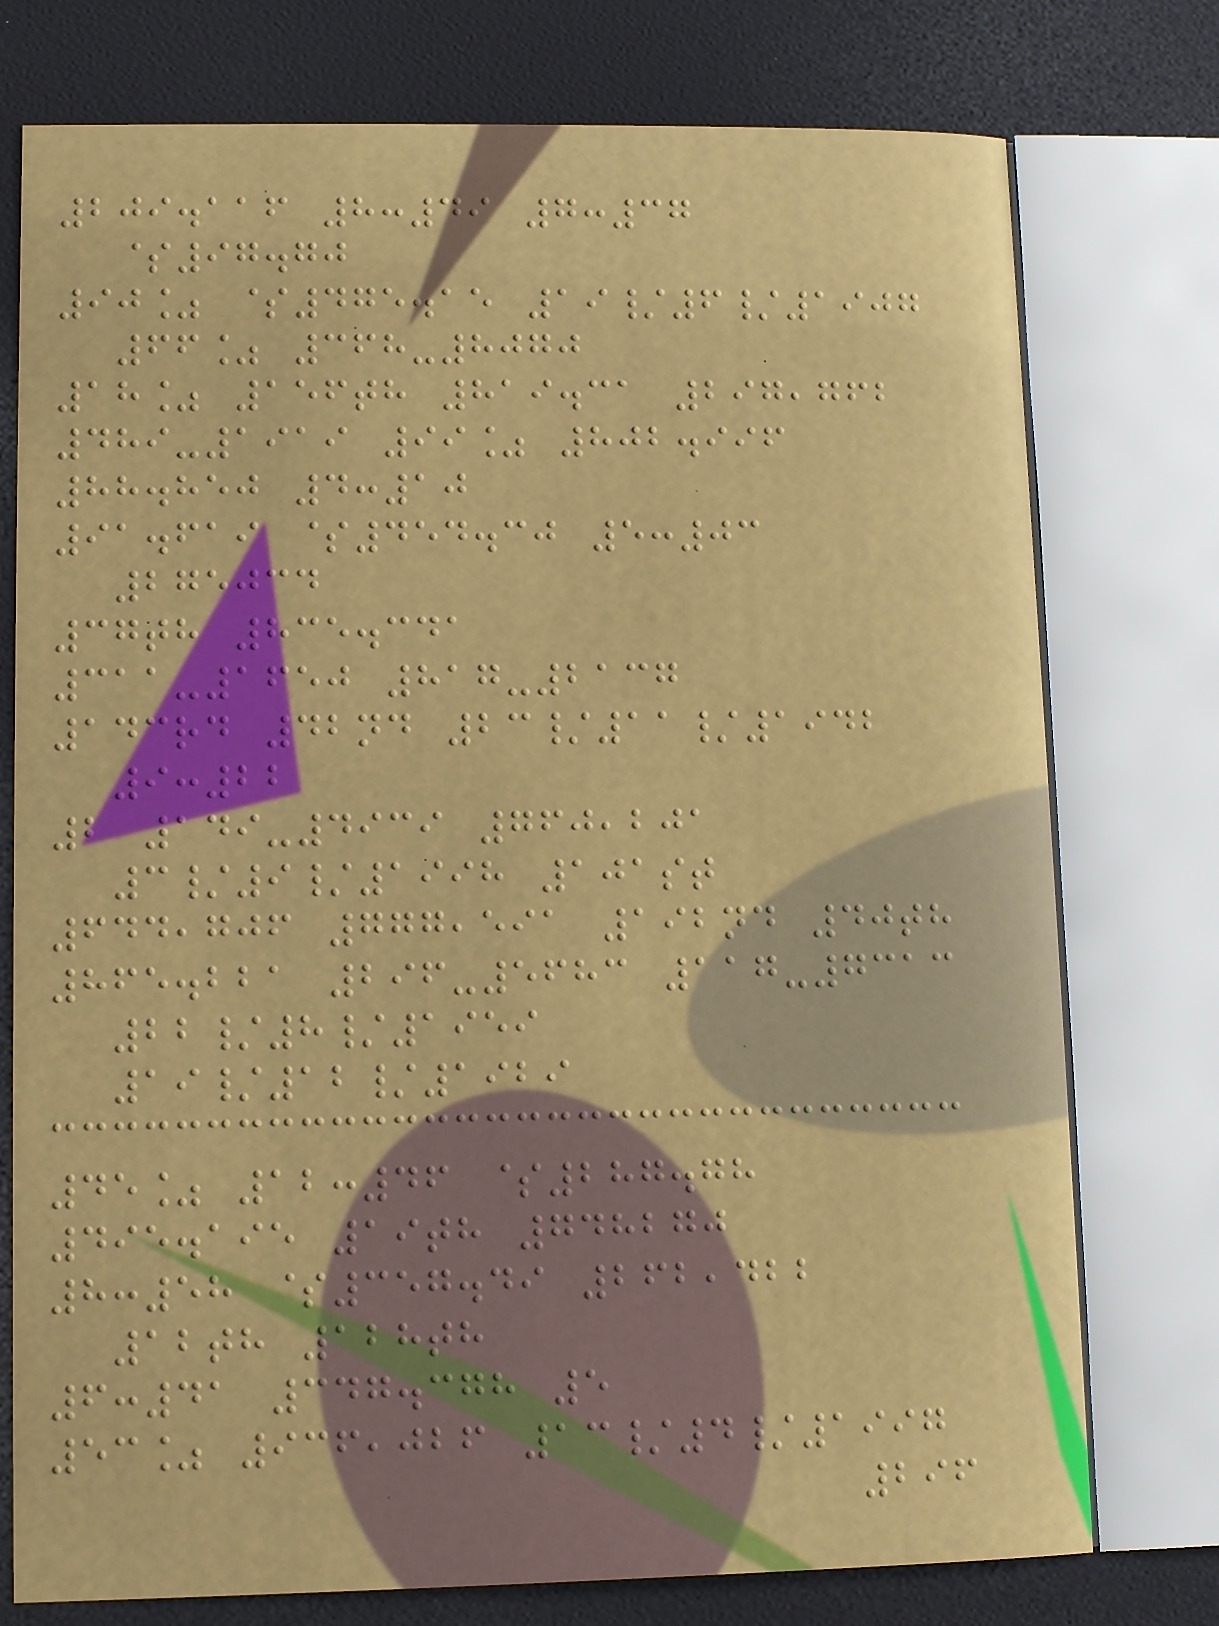209.116 8:49 7:37
$97.70
90% $475.15 19/6/1907
66% 368-8070
18% 156th 819.31 297,762
489-1919 99% 802.996
88.850 4:10
91.619 $454.30 5:03
275034
37th 835.341
311-1650 817-2137
143rd 42nd 23/11/1942
9:22
2 149-4939 760,201
3/9/1998 101st
644,706 777,591 192nd 40th
865.221 296-5683 117-7313
22/8/1959
19/12/1929
45% 12:46 $287.78
495.195 19th 748270
8:58 $357.49 262,422
12th 128th
6:41 347.378 5
53% 936,026 13/4/1997
296
